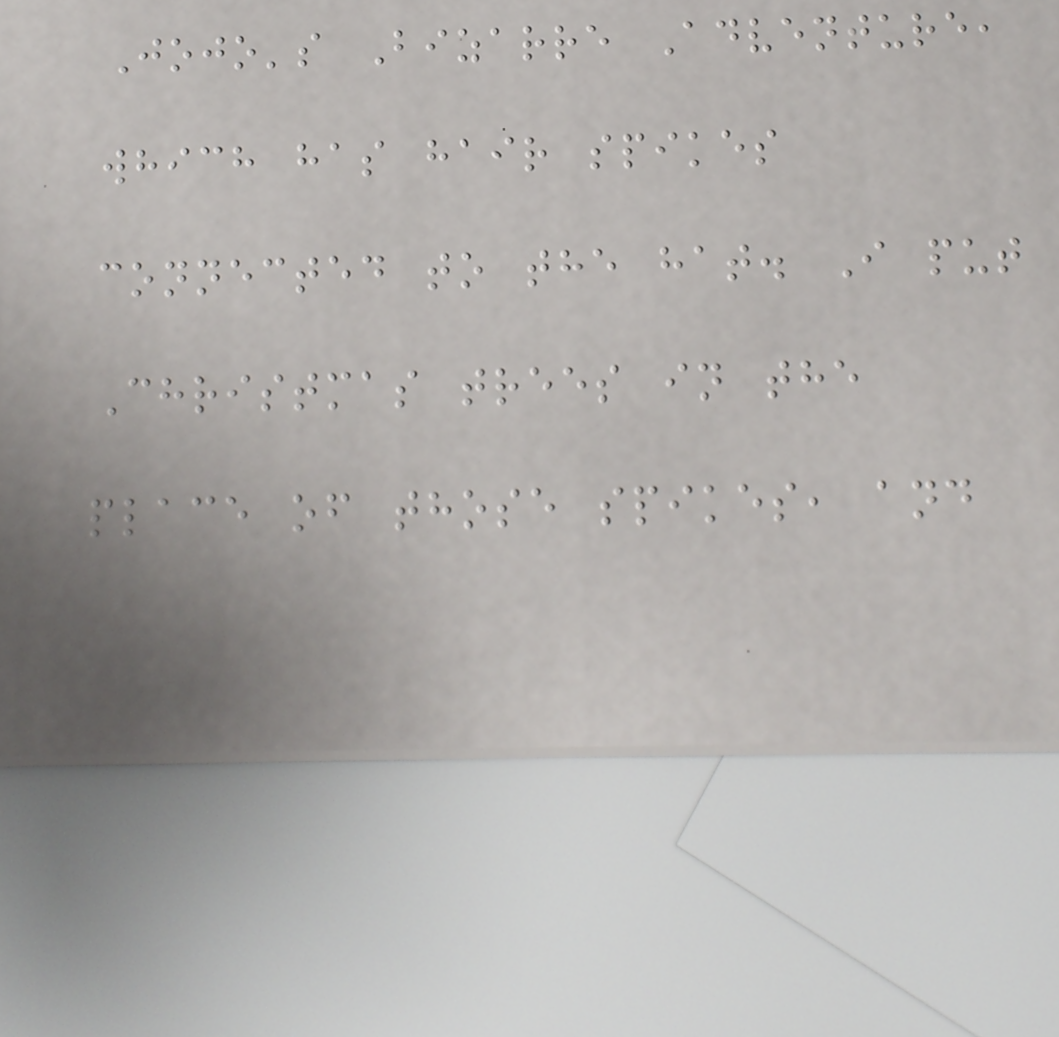Jojo's Bizarre Adventure,
which has hair spikes
connected to the hat. I put
Christmas trees in the
place of those spikes, and
